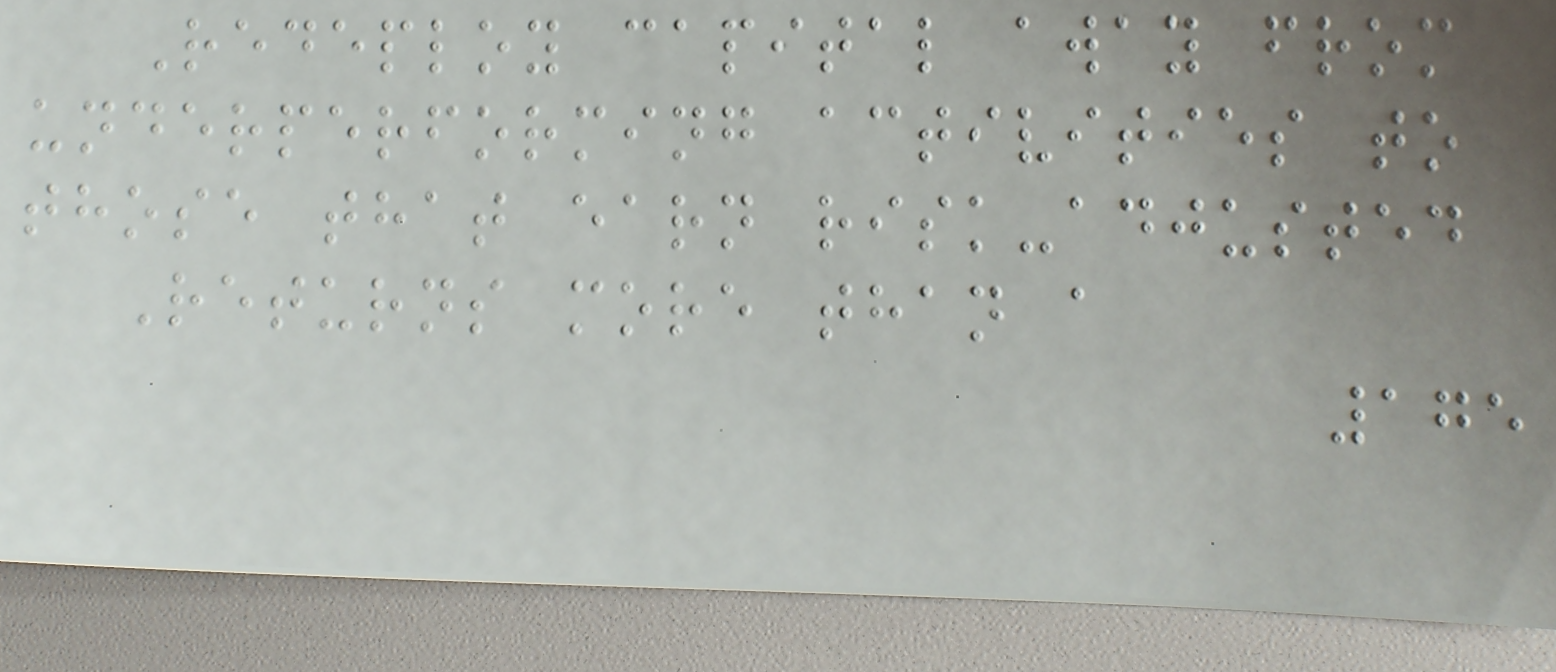Redeploy capital away from
underperforming activities to
those that earn risk-adjusted
Returns more than a
175
